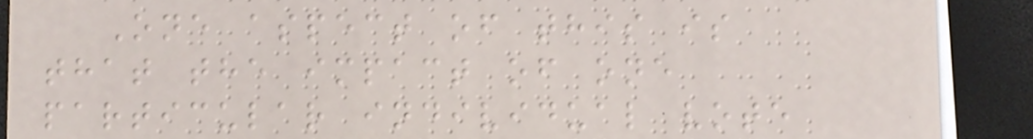One aspect of this is
that the impact of one
particular individual vote
